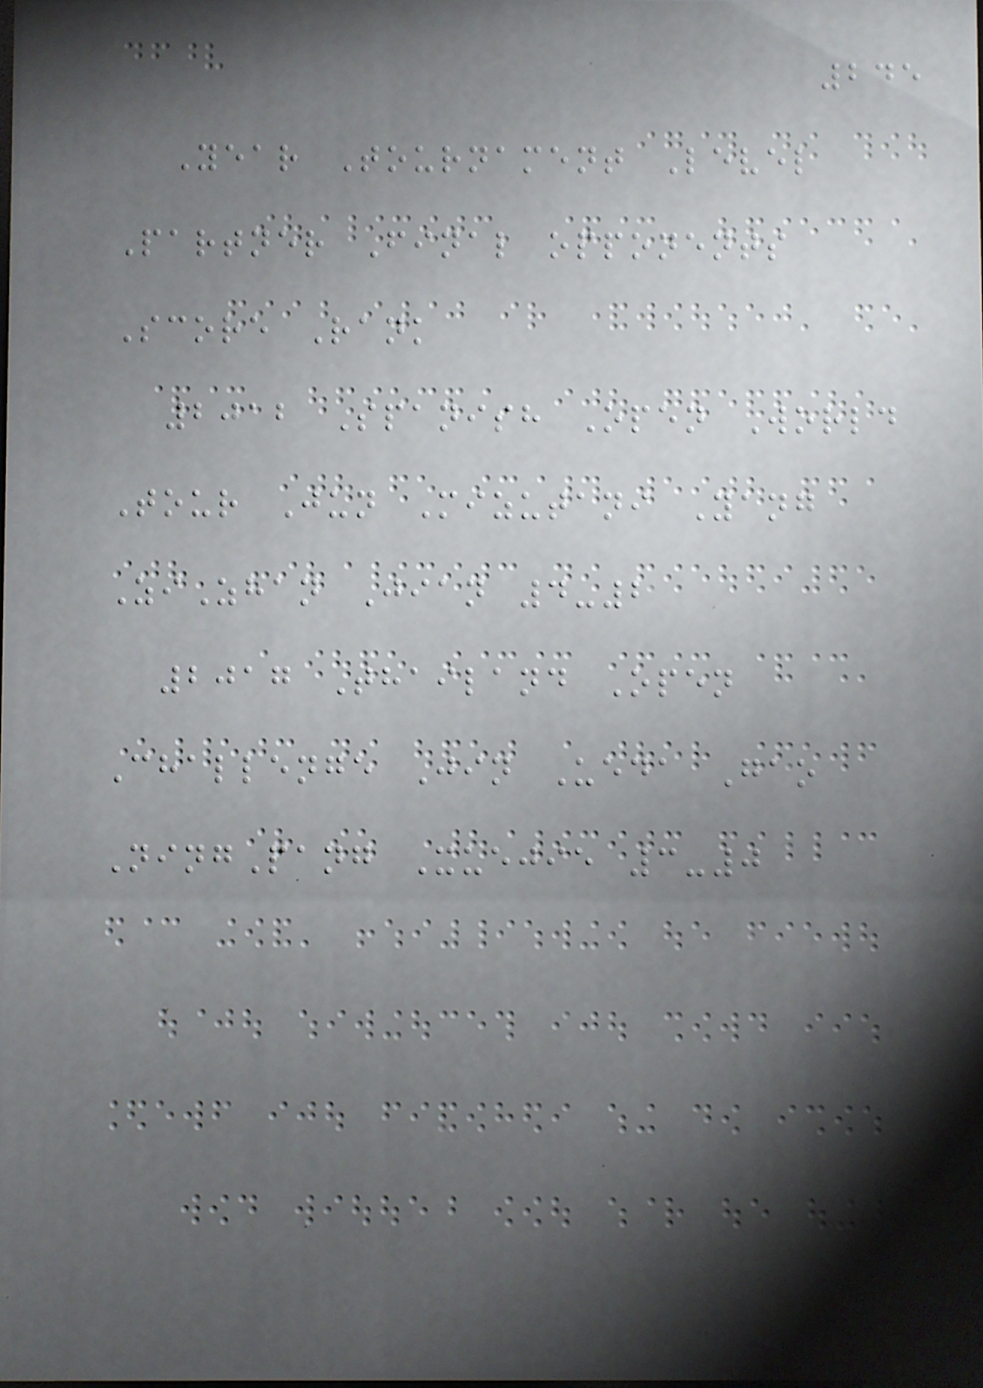245
Year Tournament Level
Partner Final opponents
Score Rank
2012 Spanish Open World
Tour Jun Mizutani Yang
ZiZhan Jian 4-2
2017 Thailand Open
Challenge Jin Ueda Gao
NingPang Xuejie 3-0
